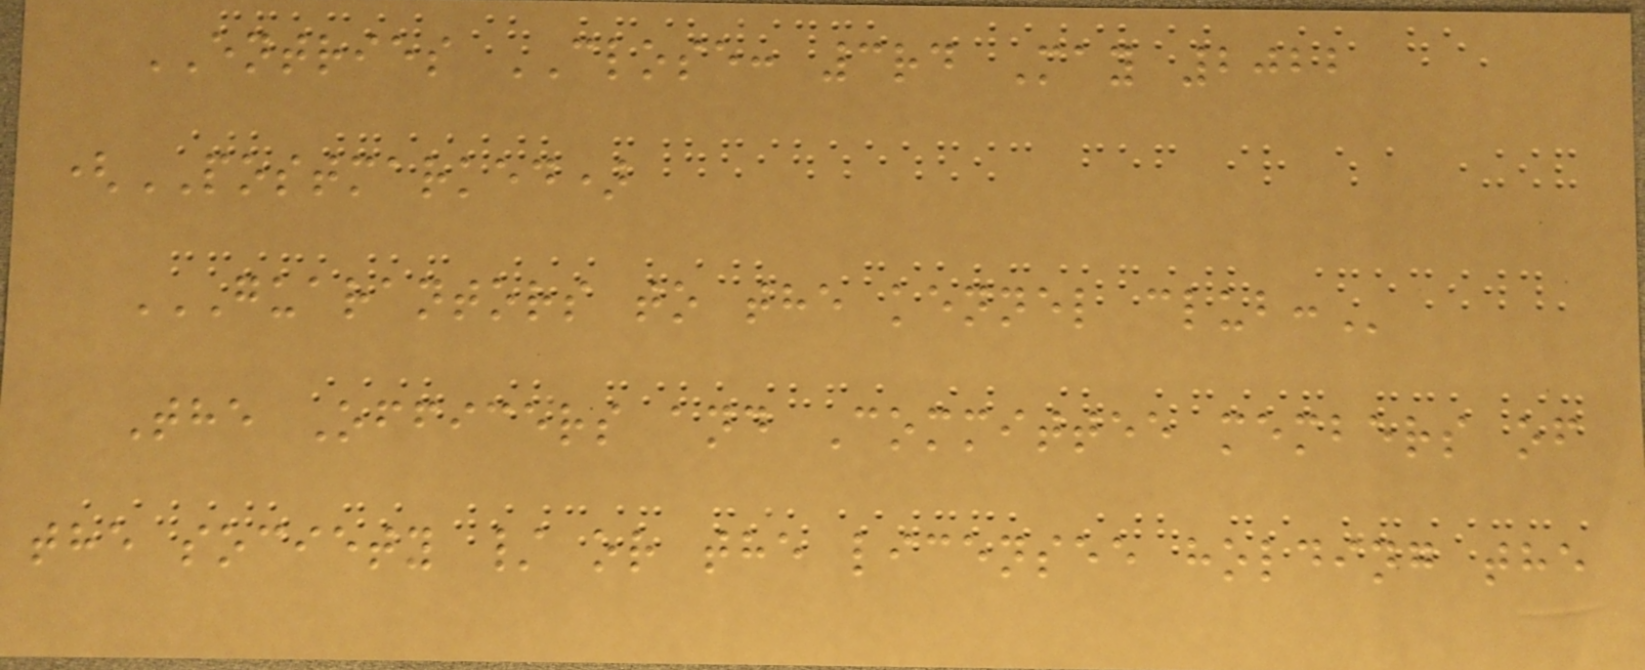ENTRIES CLOSE: 3rd May 2022
(POSTMARKED)
GUARANTORS TO THE KENNEL CLUB:
The Officers and Committee members of
the society / or the licensee holding the
